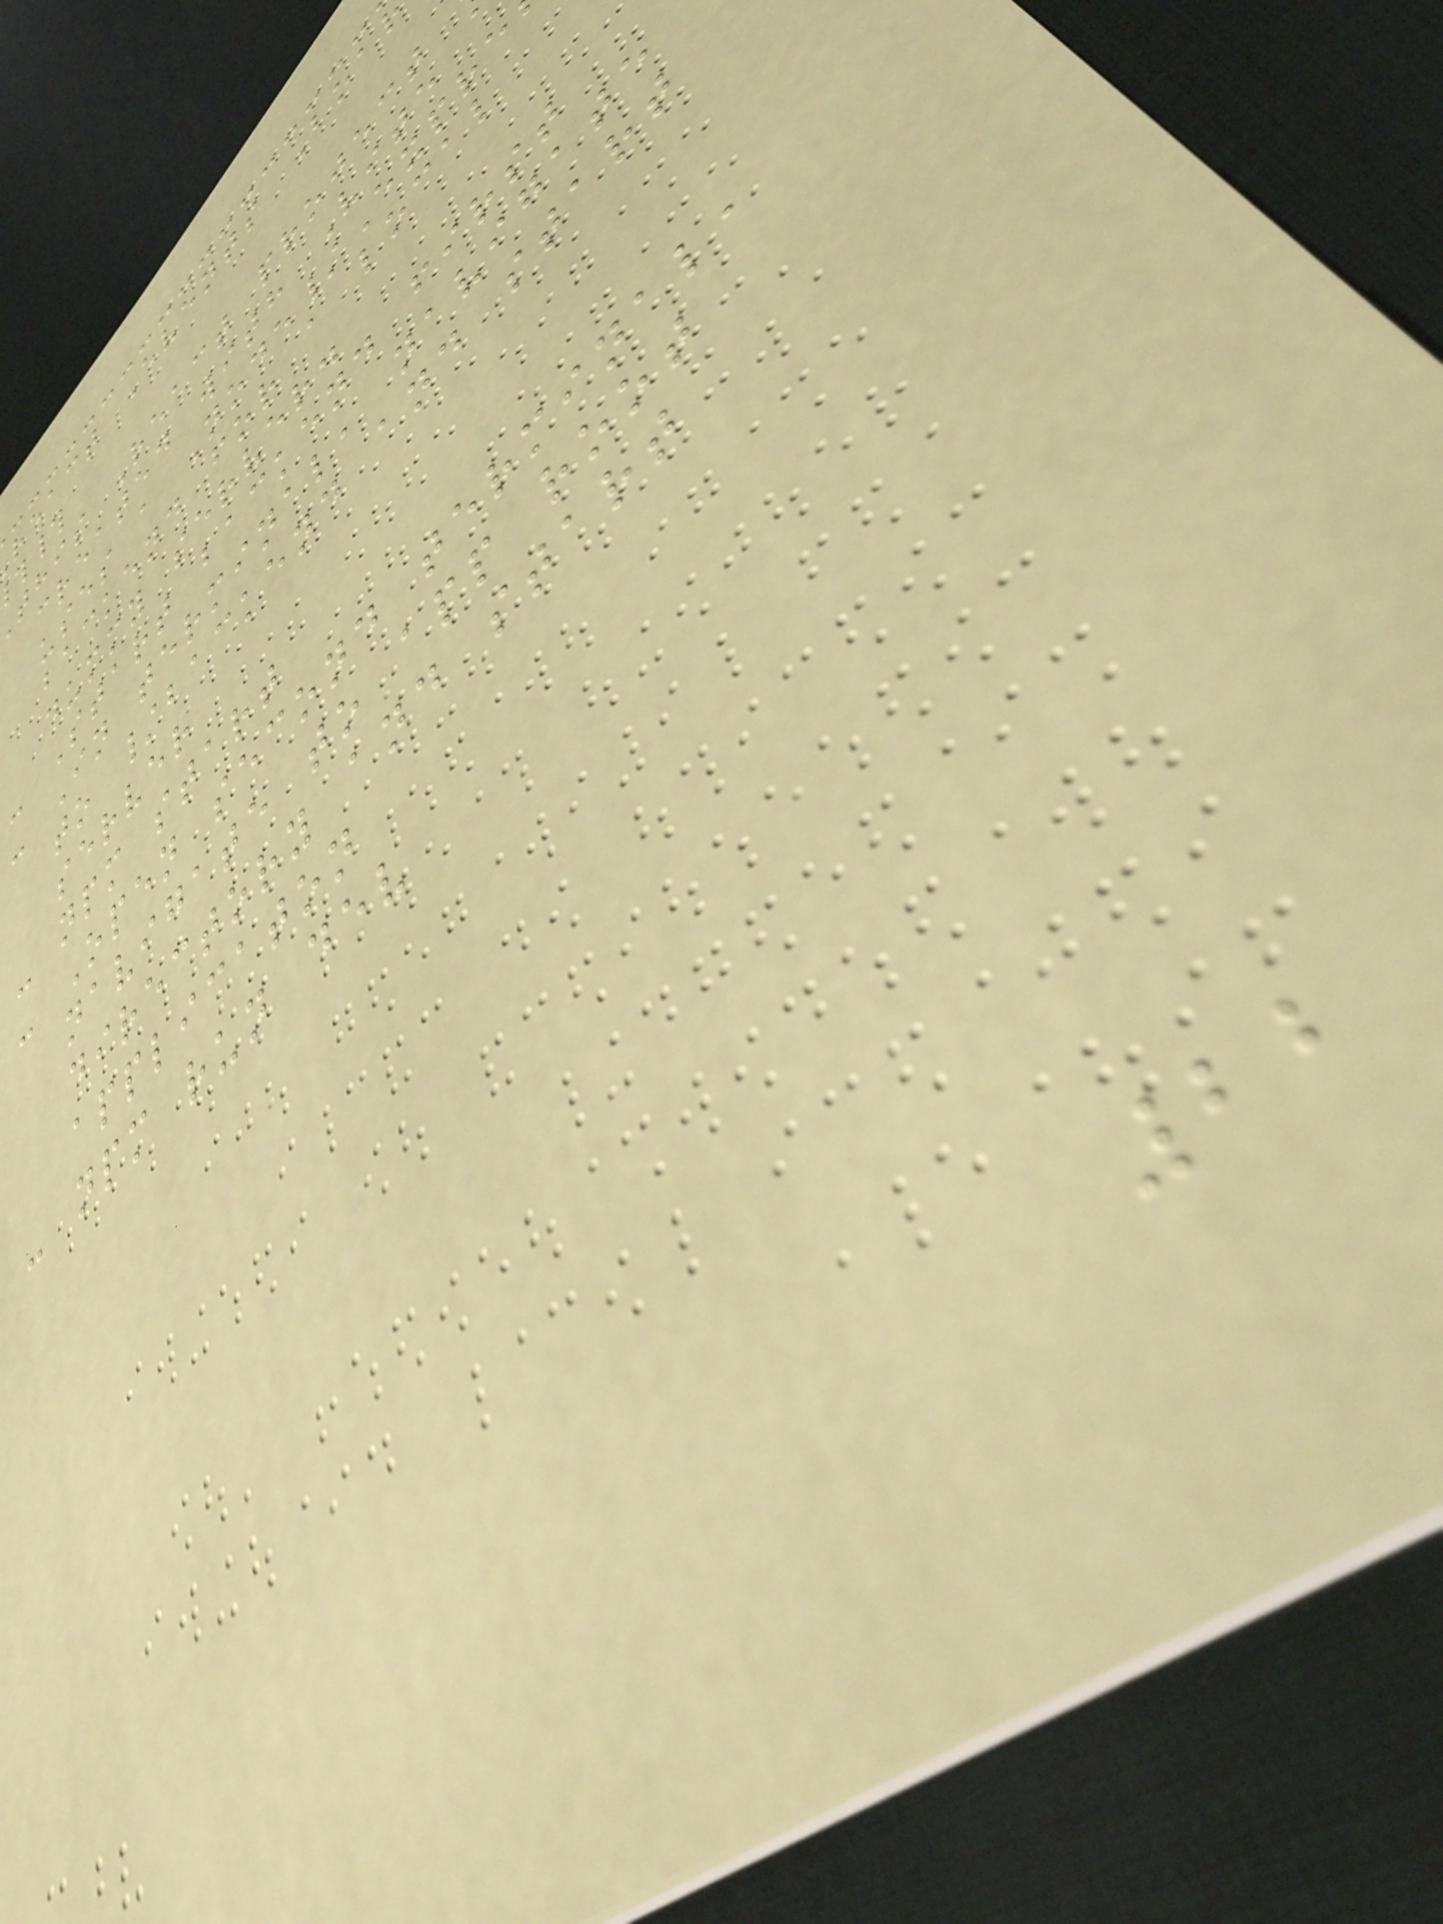react Events Boa
this React project
created with Vite
uses a Node/Expre
backend for a local
dummy server.
- Start backend first
- In terminal, navigate
to /backend and start
server
- npm start
- Open second terminal,
navigate to app root
directory and start
applicaton
- npm run dev
22
